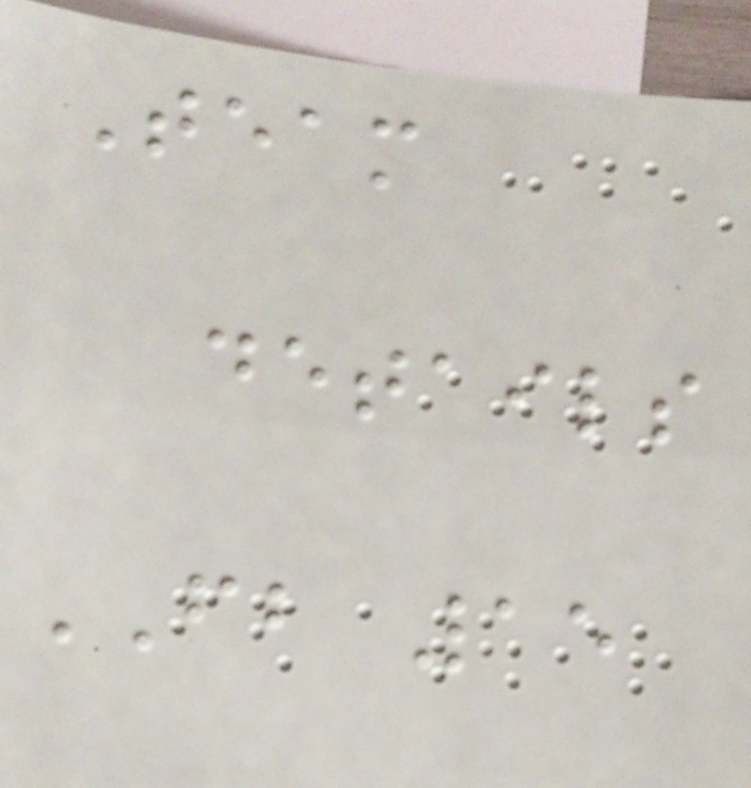Team
details
FB 15
